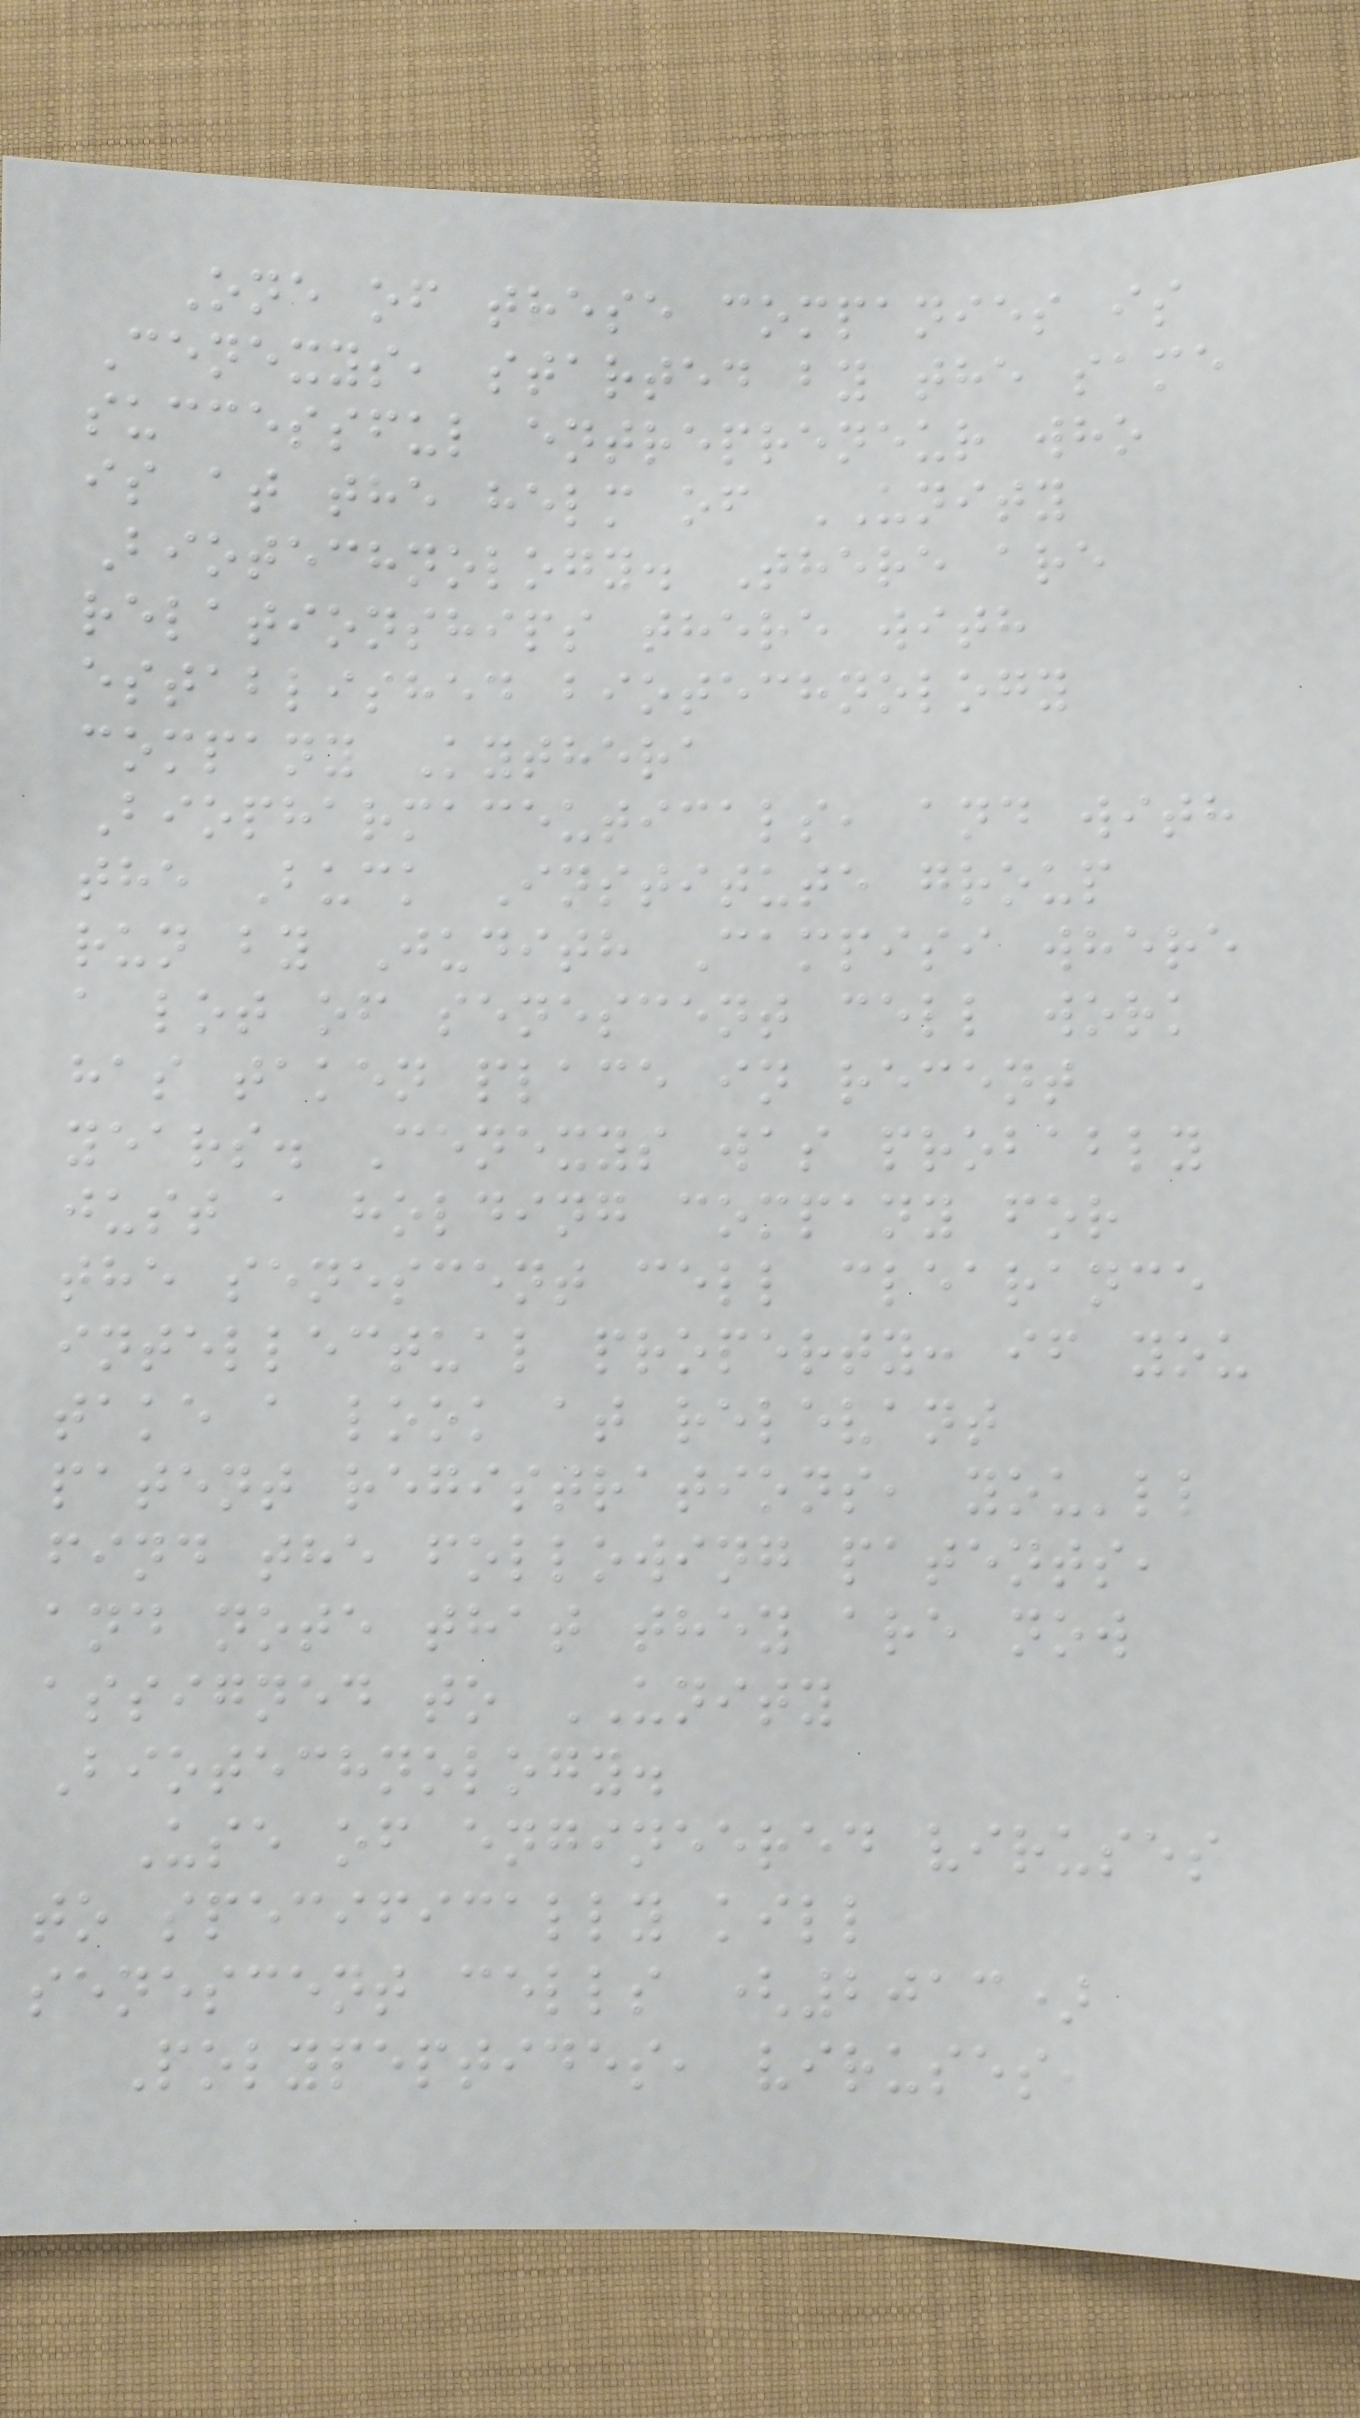One of these companies is
Cenexys, started by the same
successful entrepreneur who
is at the helm of UNITY
Biotechnology. There are
relationships there with
established biotechnology
company Kythera
Biopharmaceuticals, and with
the Buck Institute group
run by Judith Campisi where
a lot of senescent cell work
has taken place in recent
years. Cenexys was probably
just a holding company for
the senescent cell clearance
intellectual property: if you
take a look at relevant
patent registrations, you'll
find the following patents,
and note that they are now
assigned to UNITY
Biotechnology.
Use of engineered viruses
to specifically kill
senescent cells (2013)
Polypeptides, viruses,
